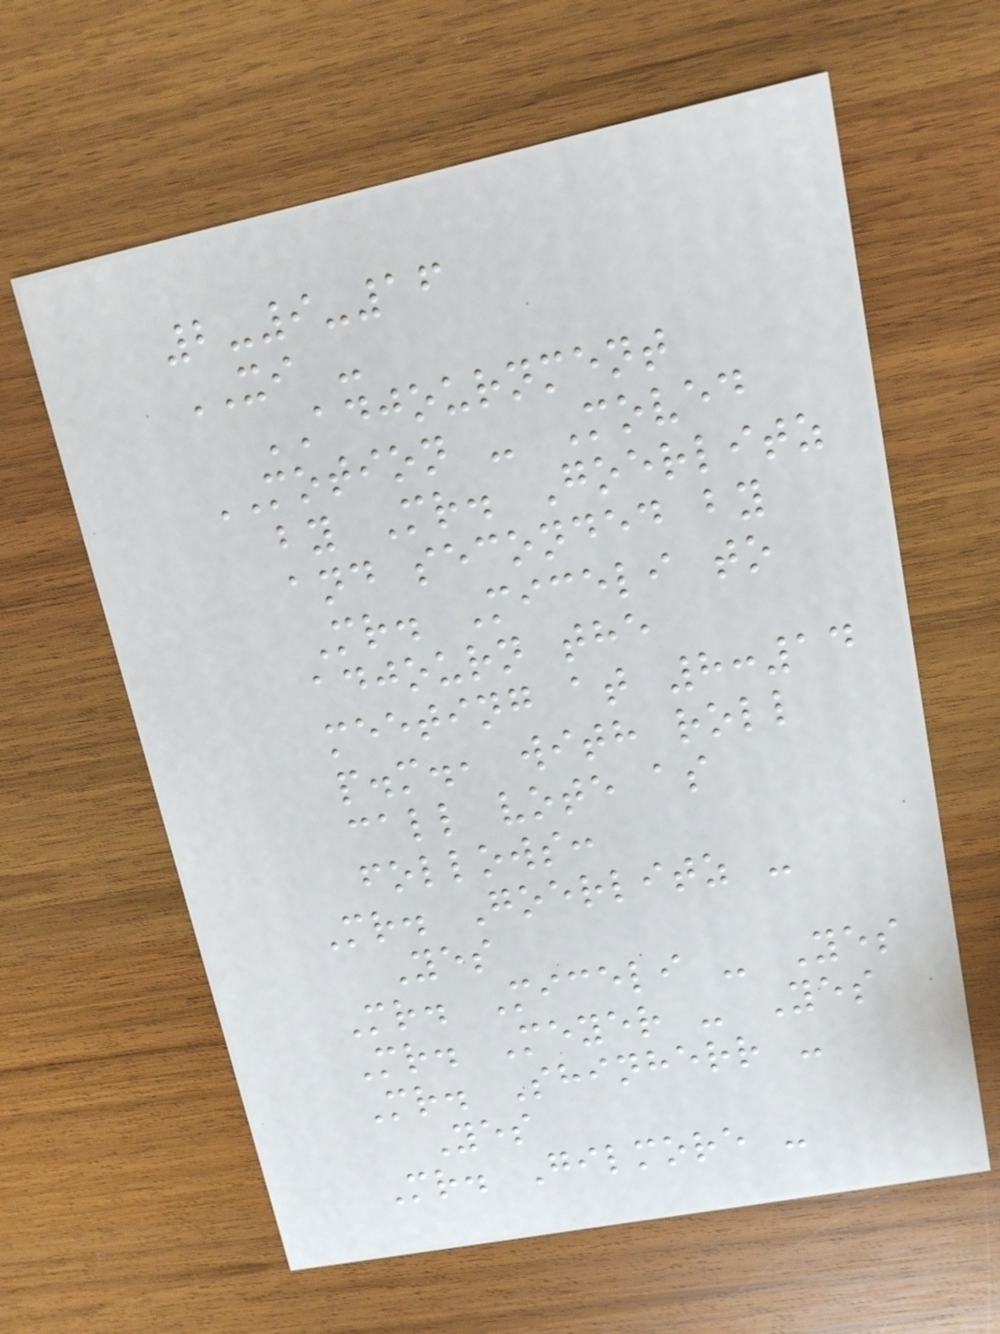2-9-16
XI -
ADJOURNMENT
MOTION - Moved
by Mr. Goerlitz
and seconded by
Mr. Miceli to
adjourn the
meeting at 8:14
p.m., with roll
call vote as
follows:
Mr. Goerlitz -
Yes
Mr. Miceli - Yes
Mr. Meyer - Yes
Mr. Shinherr -
Yes
Mr. Gilmore -
